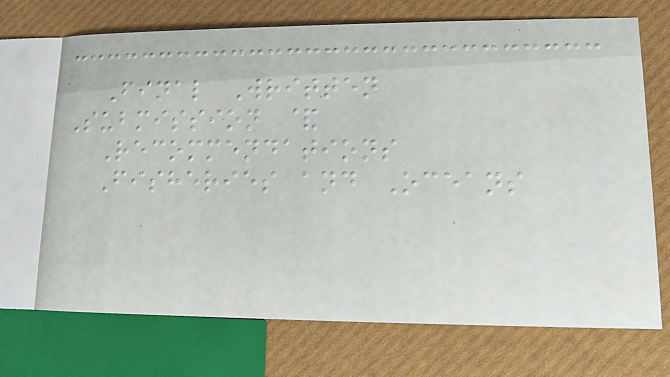Final Written
Submission &
Recommendations
Fisheries and Oceans
